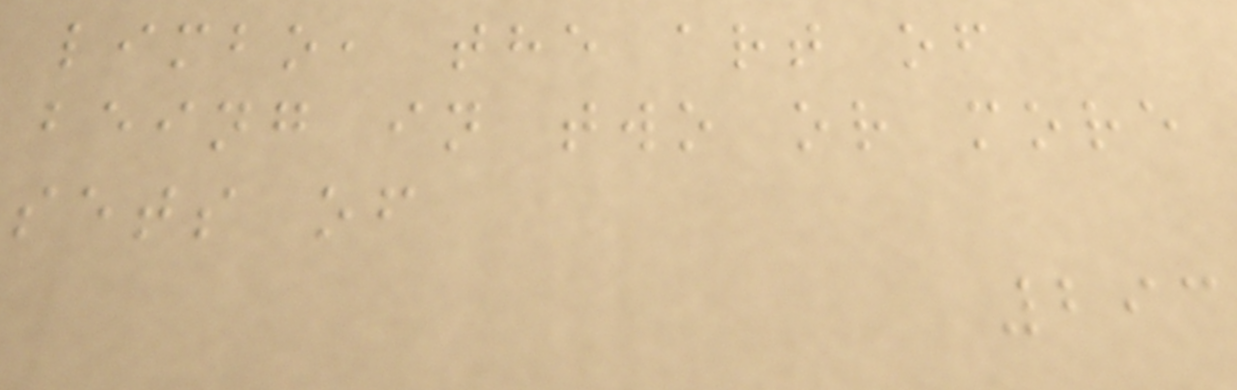limbo, the art of
being in two or more
sets of
293
